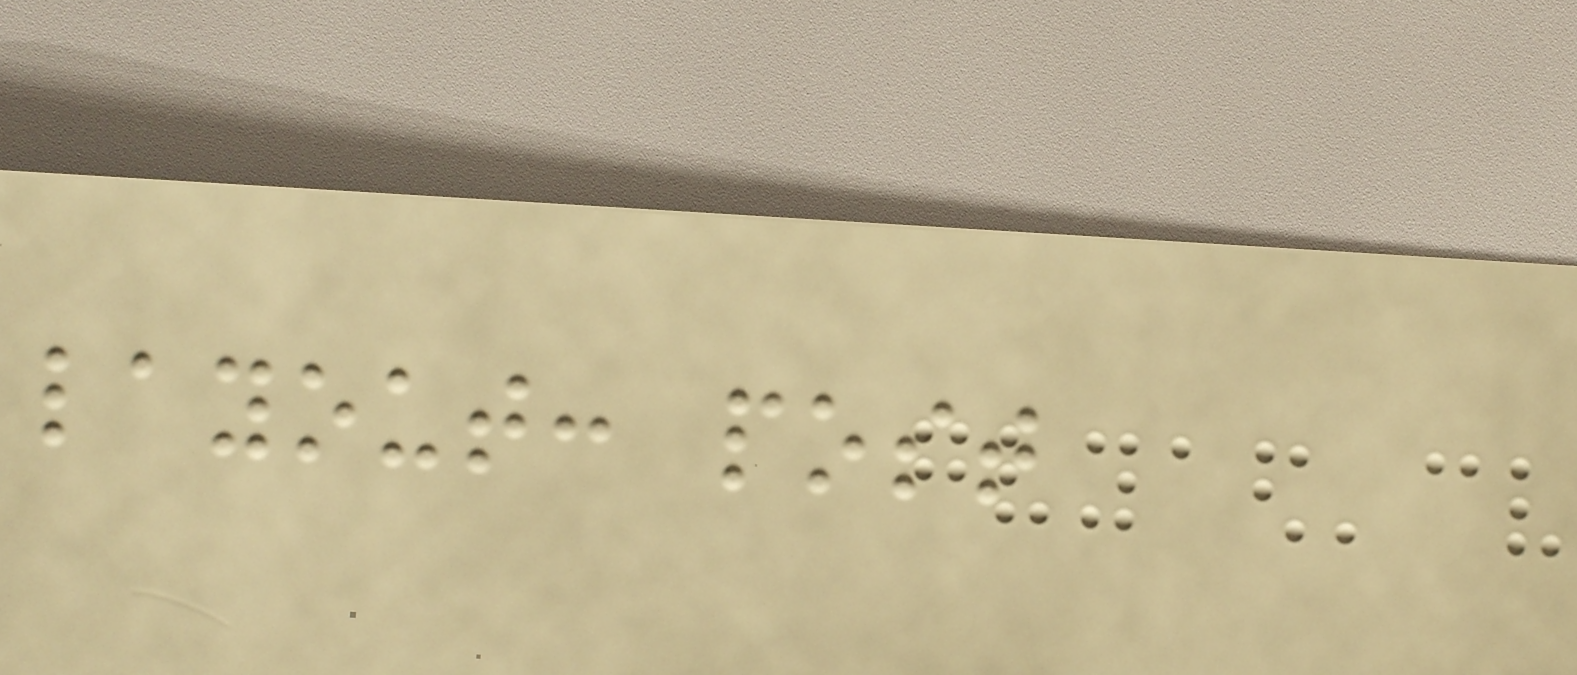layout: post
